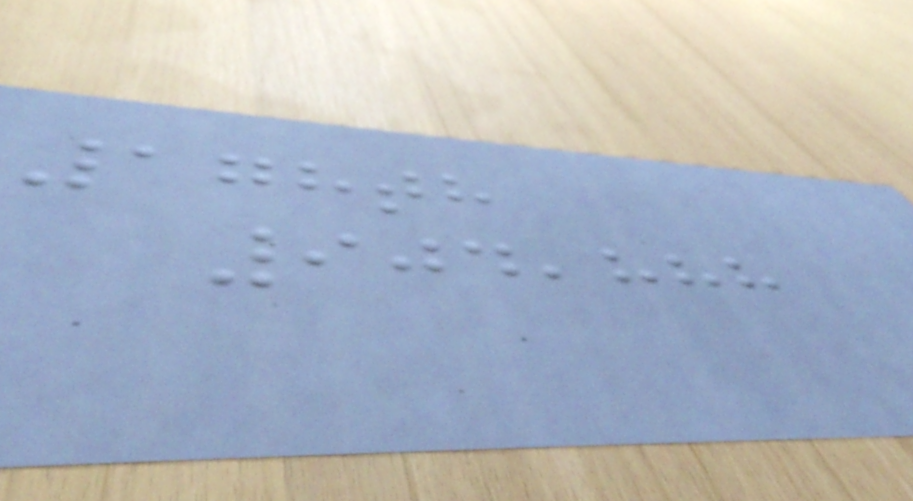178th
904,888
